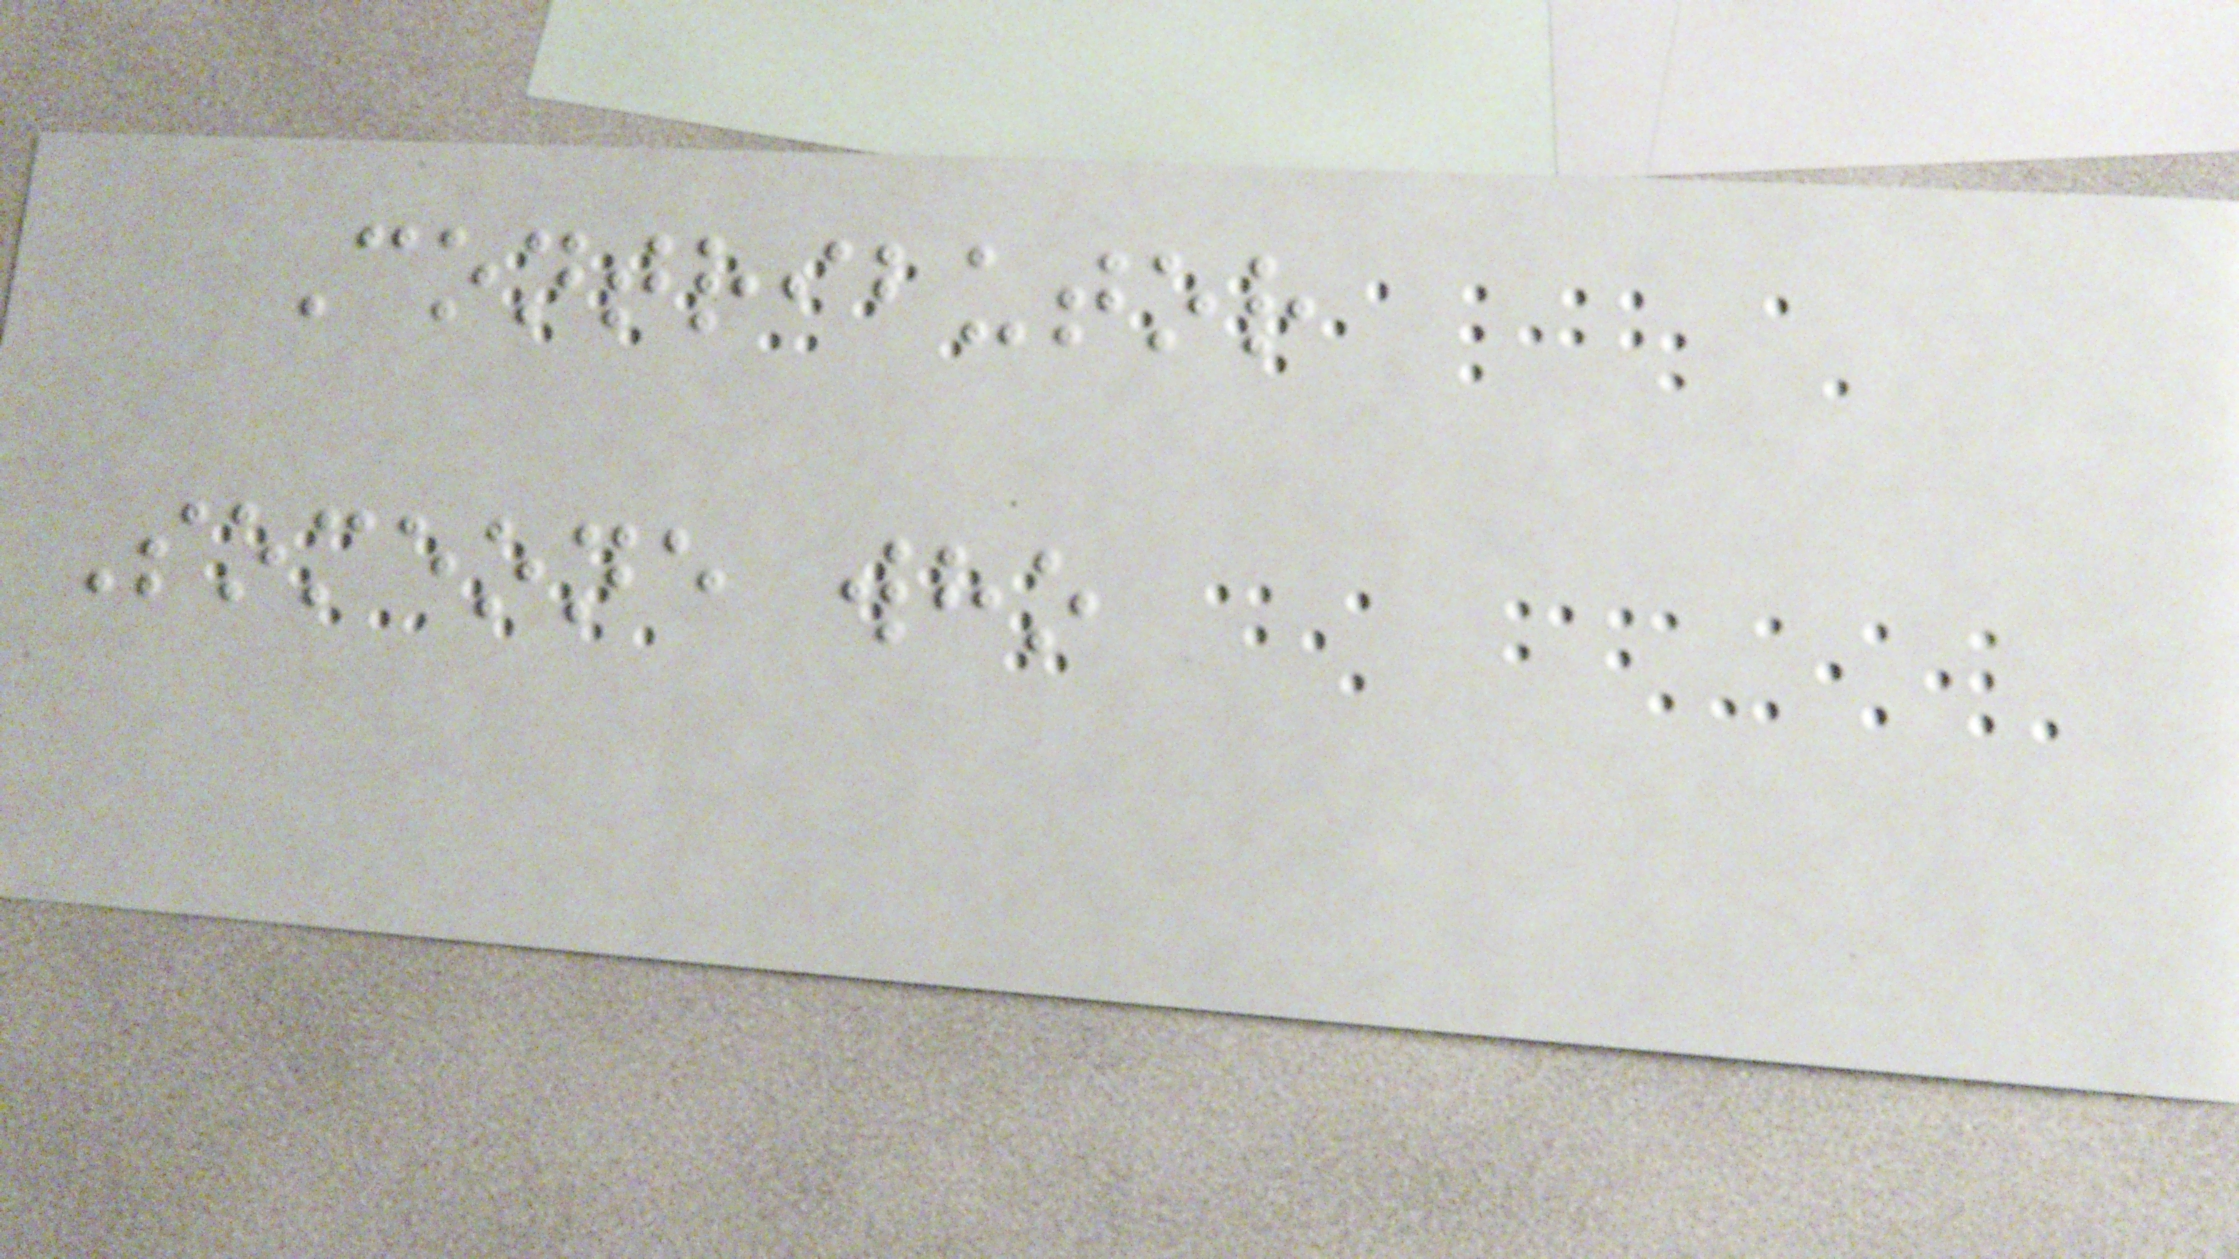Contributor
Someone who
